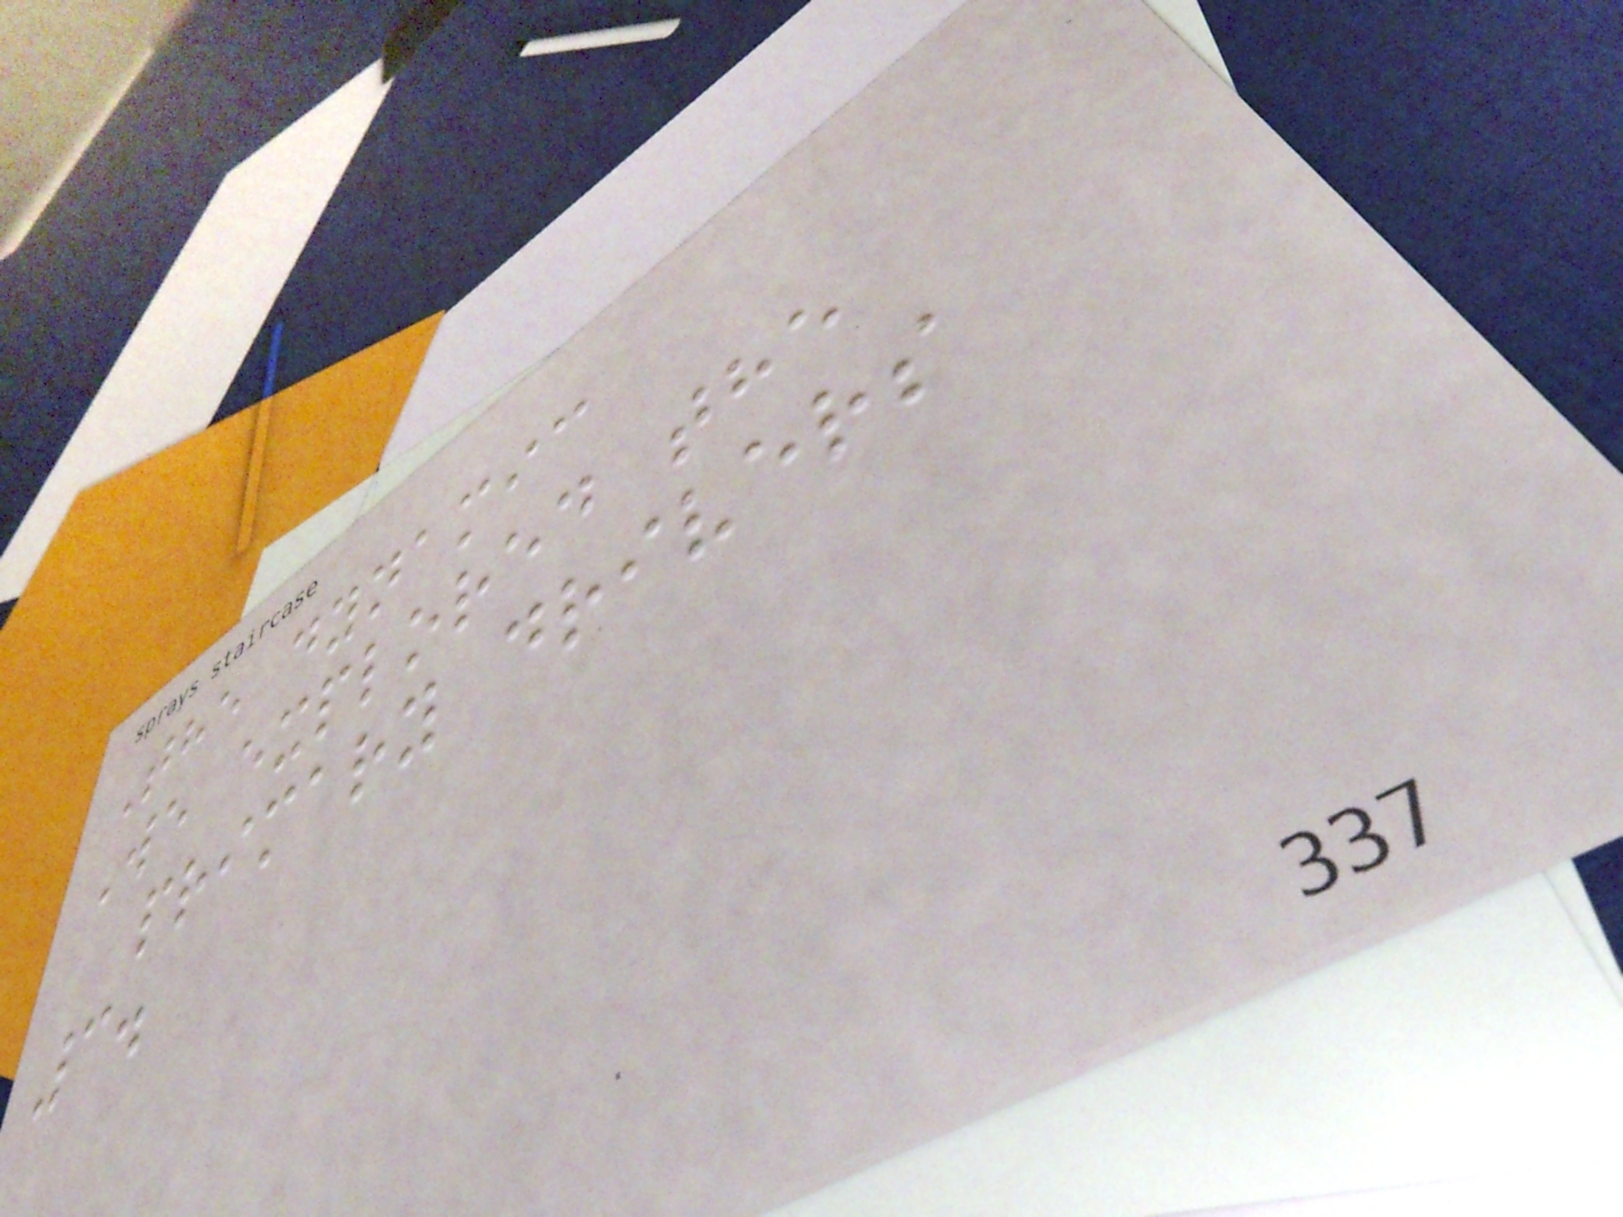The dynamic
We explored the
primary drivers
3.
